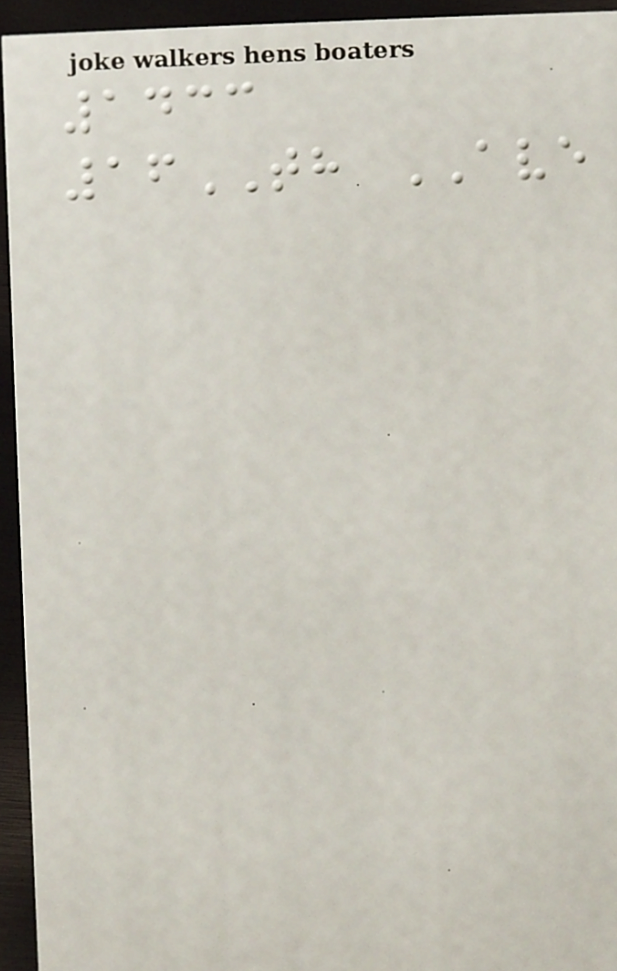1433
16TH AVE
